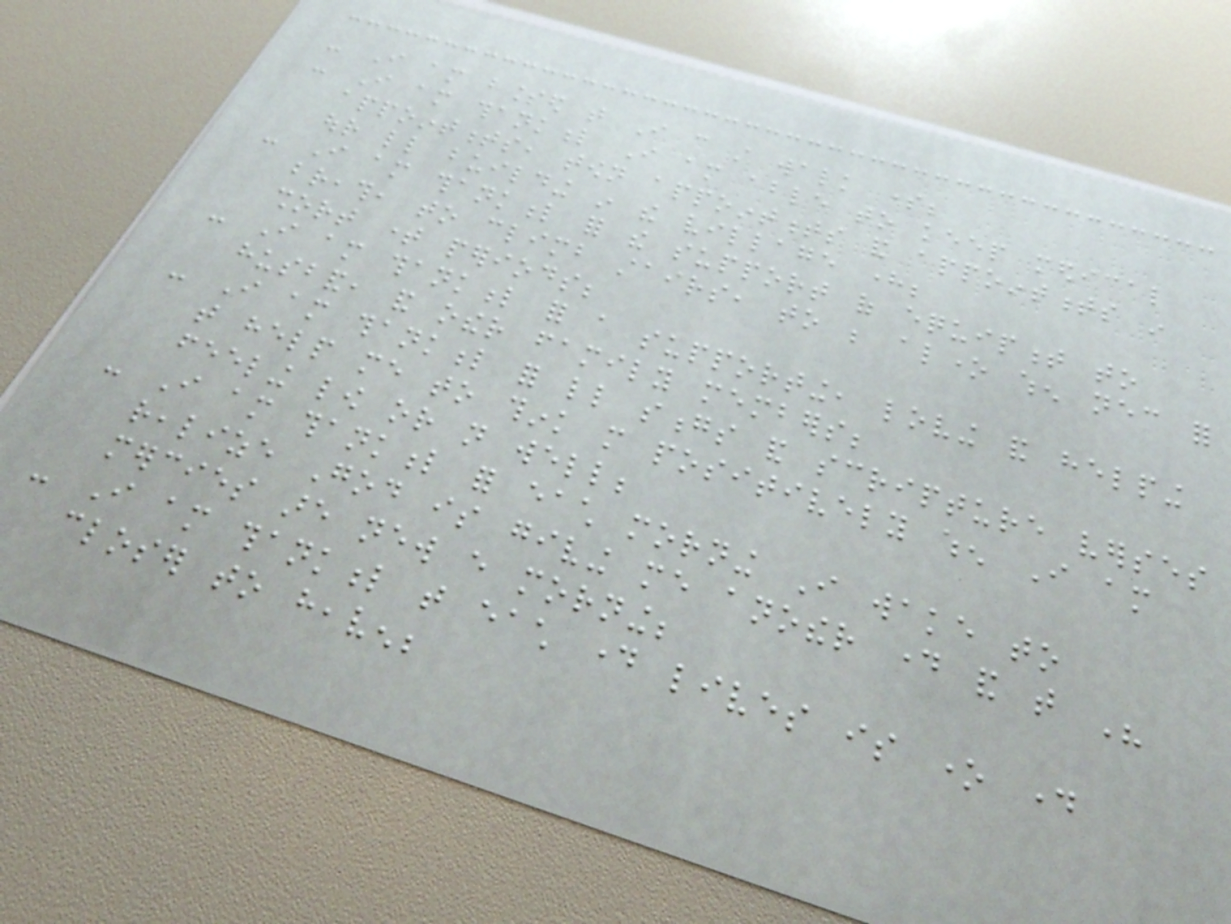- I am blessed that I can still walk some;
- I am thankful I am able to keep medical
appointments, town appointments and appointments in
our little building in the village here;
- I am thankful for the support of equipment to
breath, to climb stairs, to be alone when necessary for
short time periods;
- I am thankful for a supporting, loving and helping
husband, and other family members;
- I am thankful for little songs and scripture verses
that help me to think more positively when I am
feeling low or not well;
- I am thankful for each morning I wake to
realize God is giving me another day and that His
mercies are new every morning;
- I am thankful that each day lives is one day
closer to heaven;
